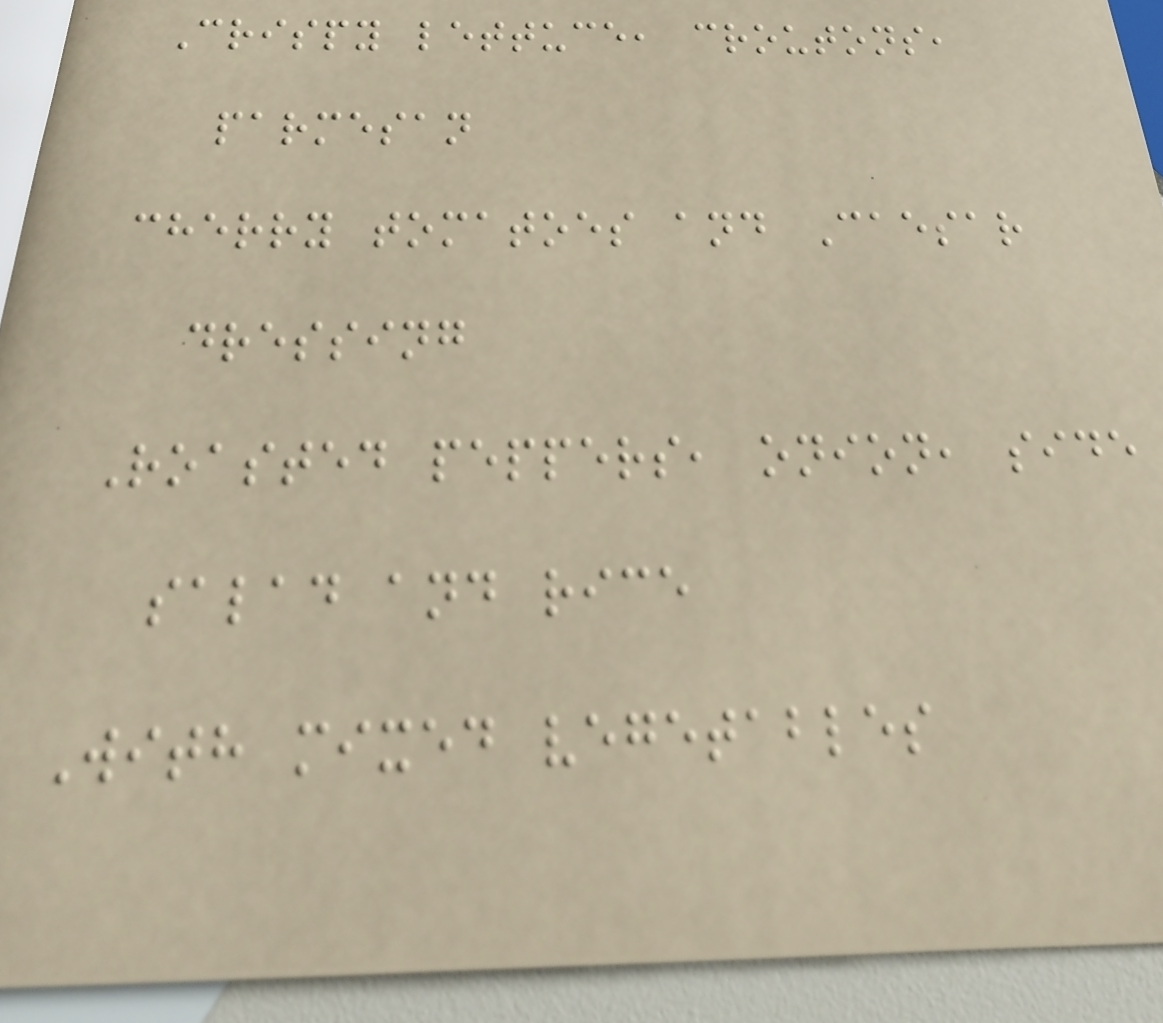Crispy lettuce, croutons,
parmesan
cherry tomatoes and Caesar
dressing
Roasted peppers, onion, side
salad and rice
With mixed vegetables
